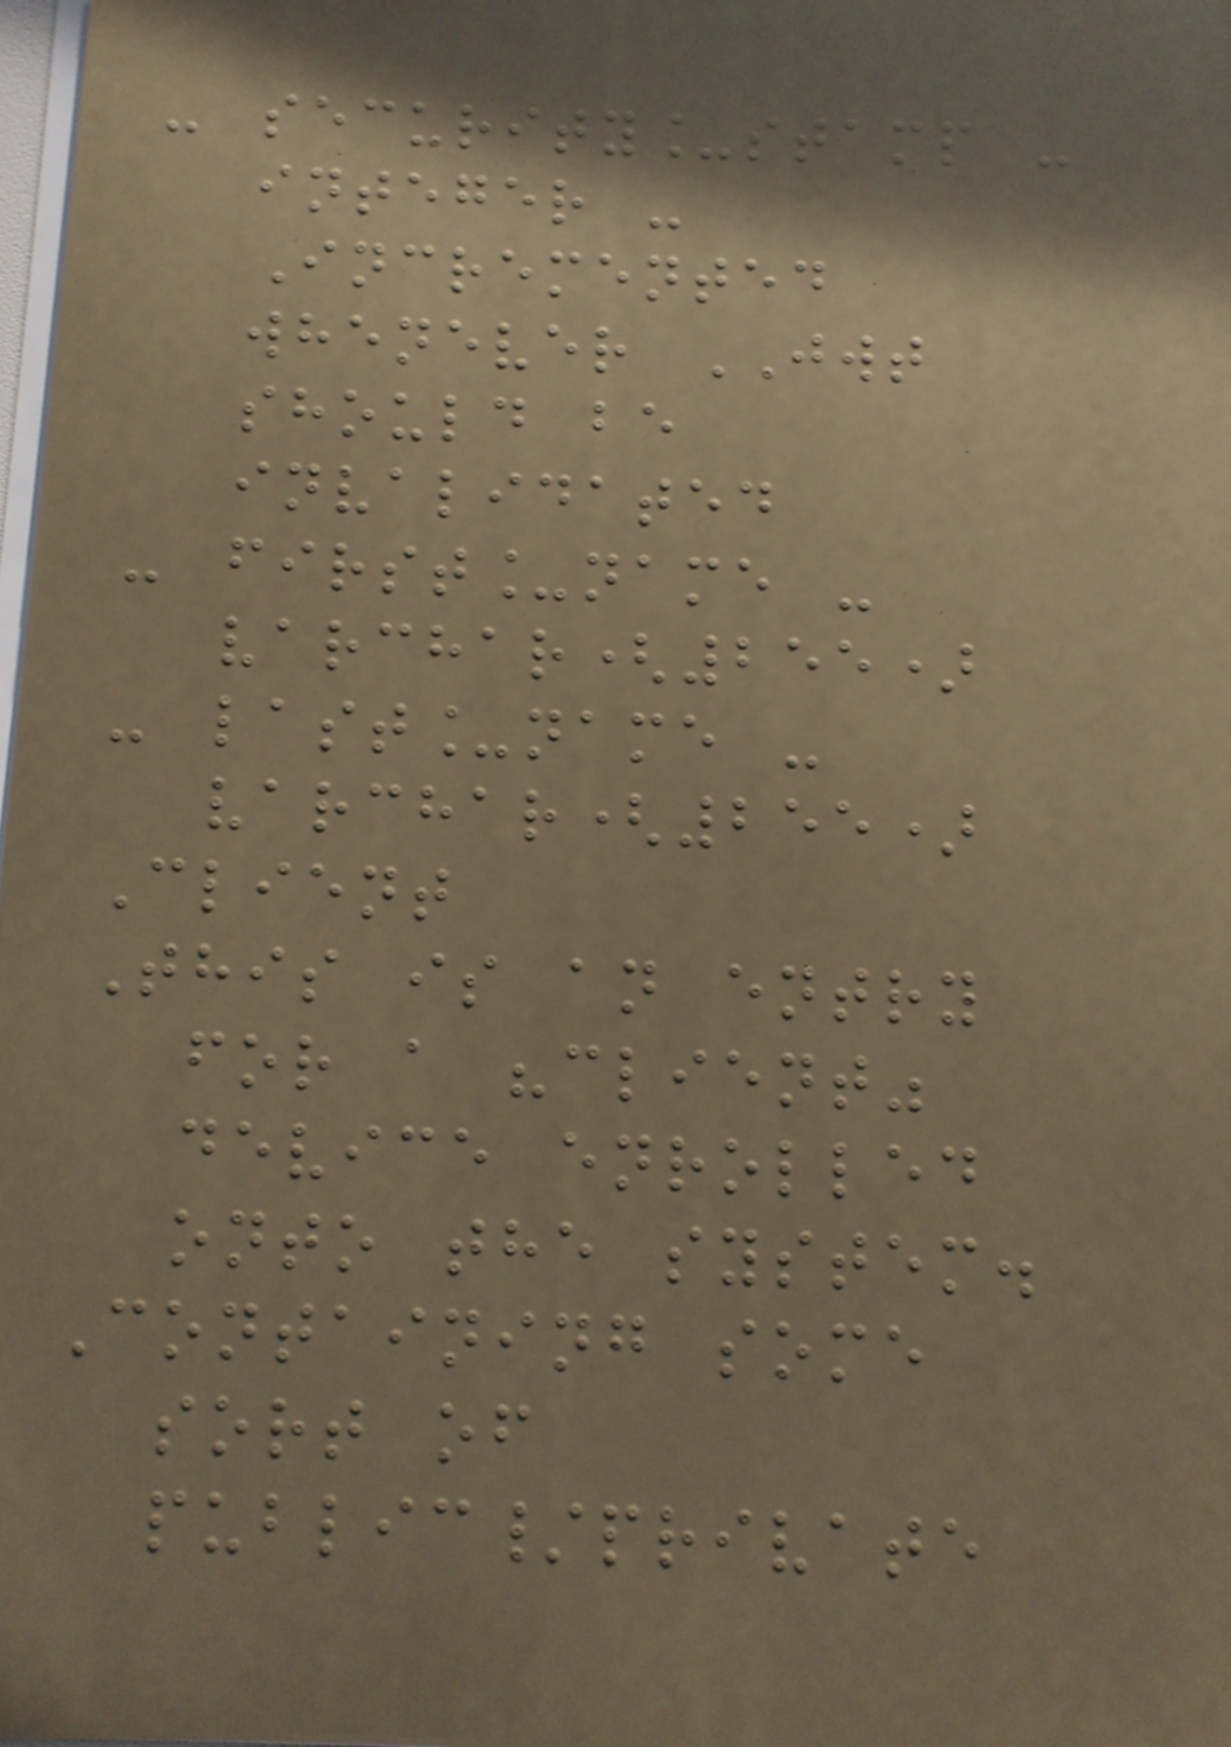- security_stamp -
integer -
Incremented
whenever JWT
should be
invalidated
- first_name -
varchar(255)
- last_name -
varchar(255)
Client
This is an entry
for a "client"
device enrolled
onto the system.
Containing some
sort of
public/private
